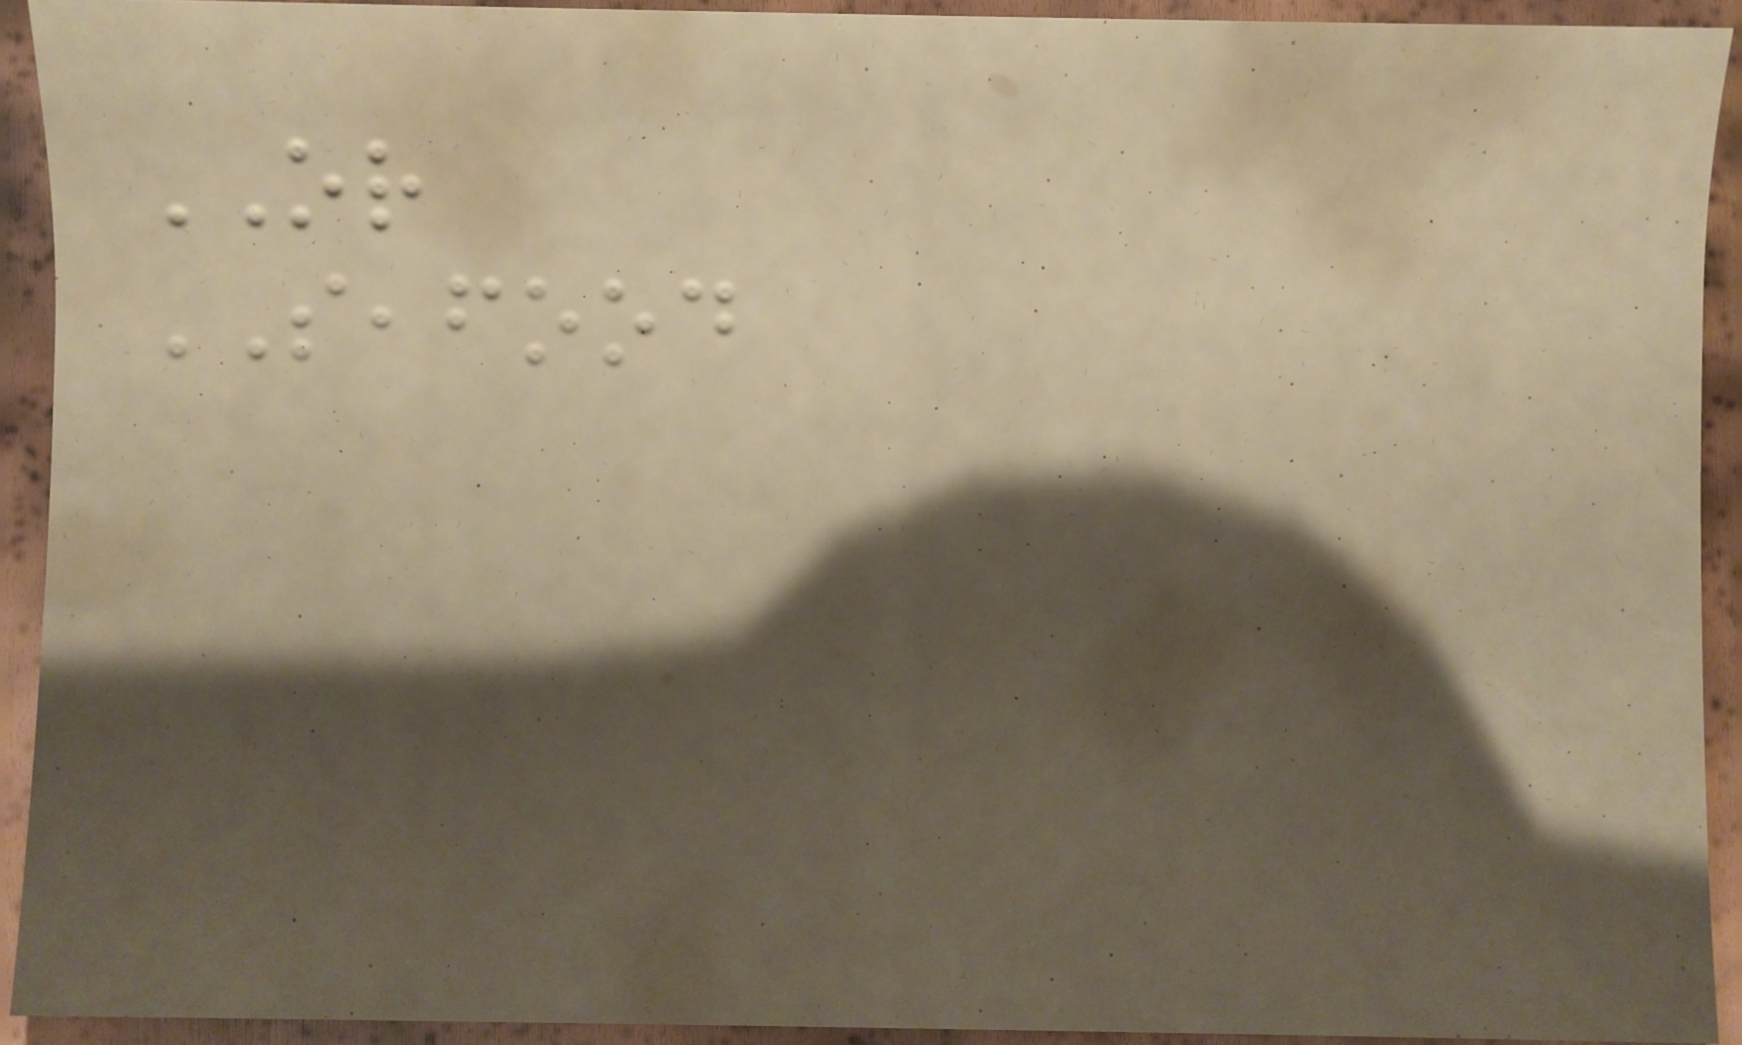OR
SEAFOOD
